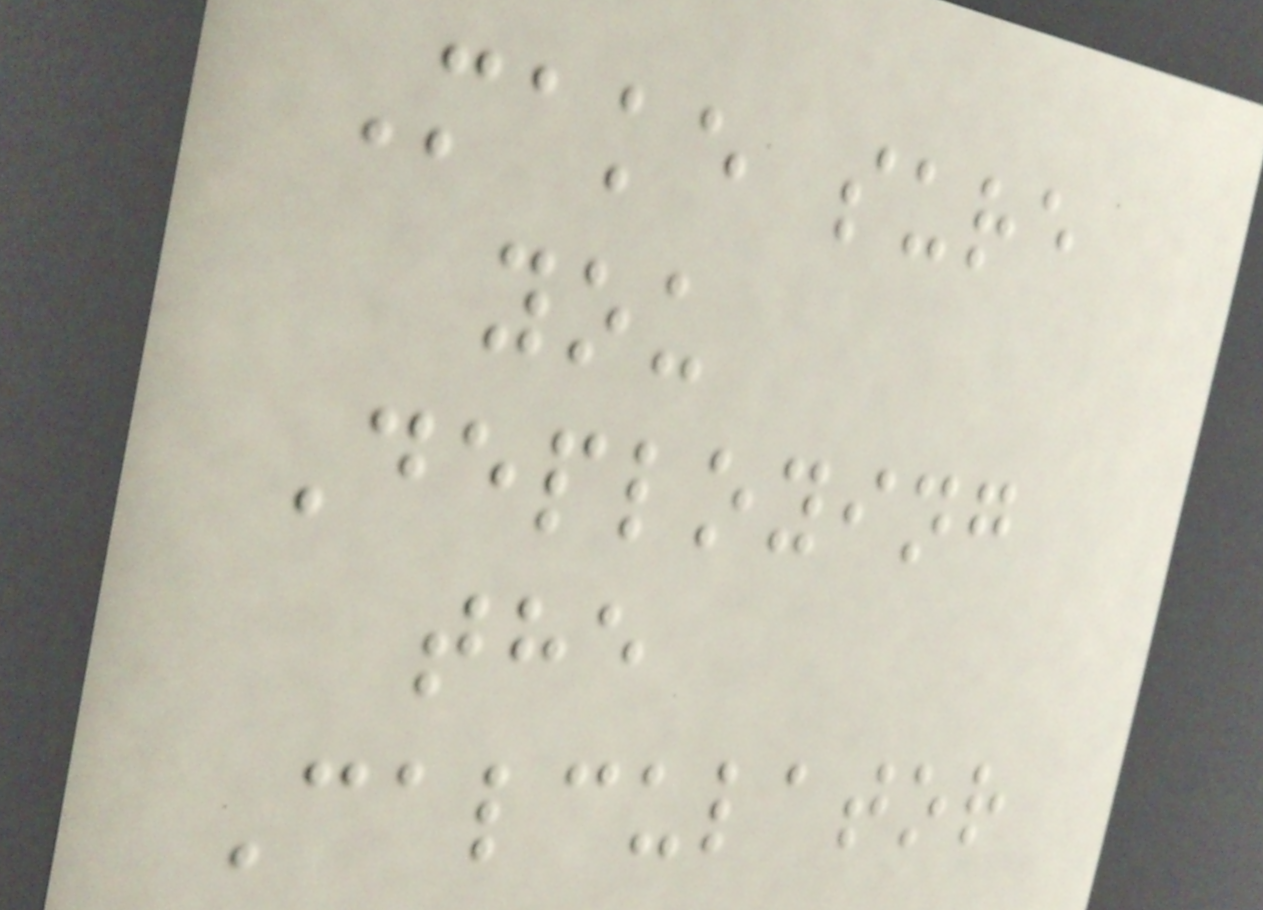Make sure
you
Deploying
the
Calculator
